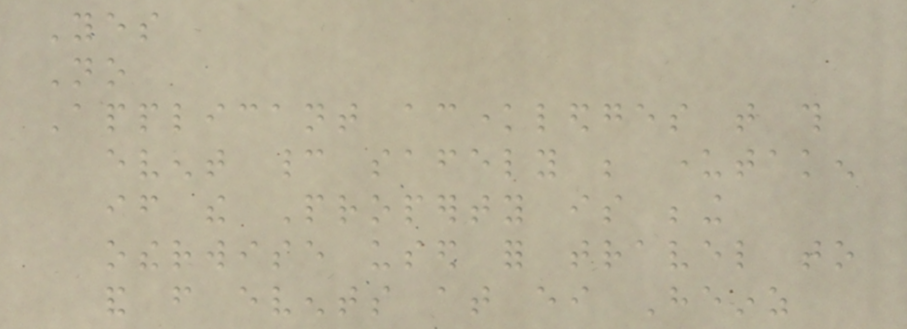Yes
No
Applicant acknowledges that this
event cannot safely be undertaken
if the Property is being
otherwise used for travel to
and from events at either Heinz
